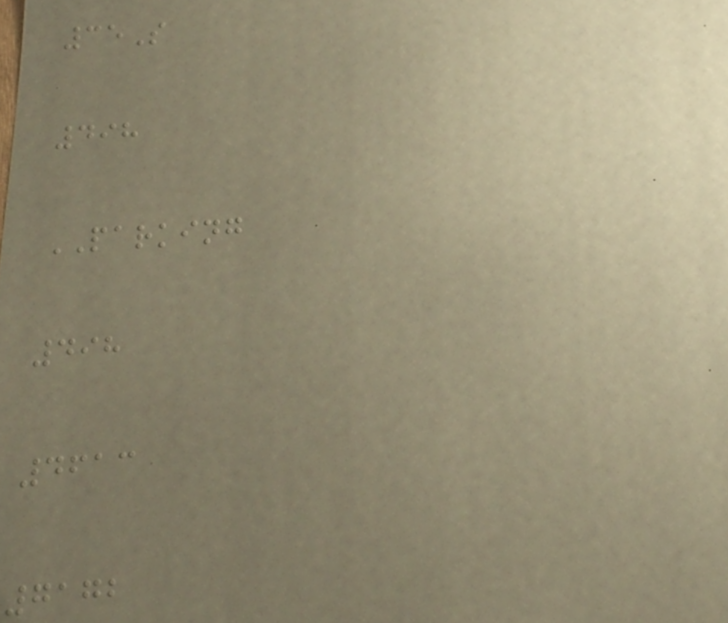35S
498
PARKING
498
4613
7172
